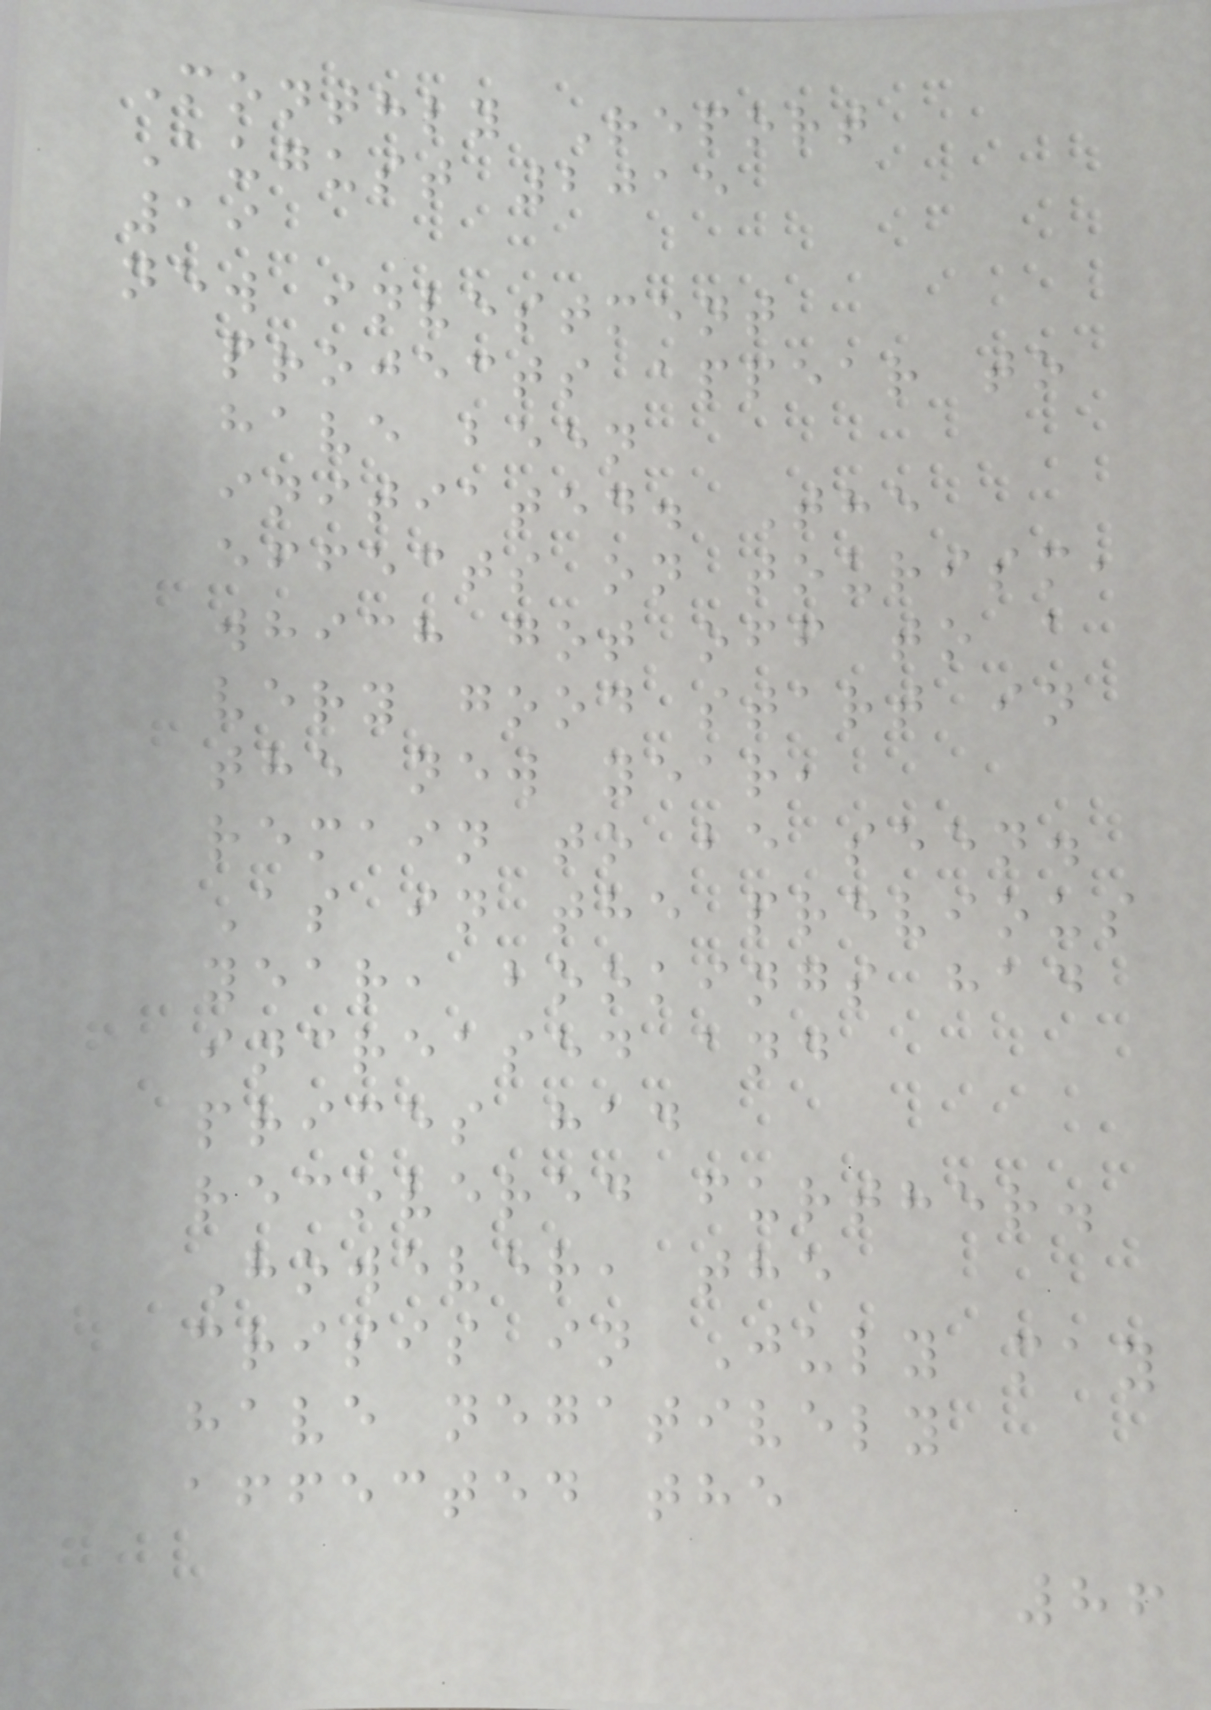Monthly Report
August 2015
19
new investment
projects appear to
have been
initiated. The
effects on tourism,
which got off to a
very good start in
the new year,
remain to be seen.
As in the previous
year, bookings had
increased and
prices had
recovered further.
However, the
crisis in July may
have negatively
affected the
86
